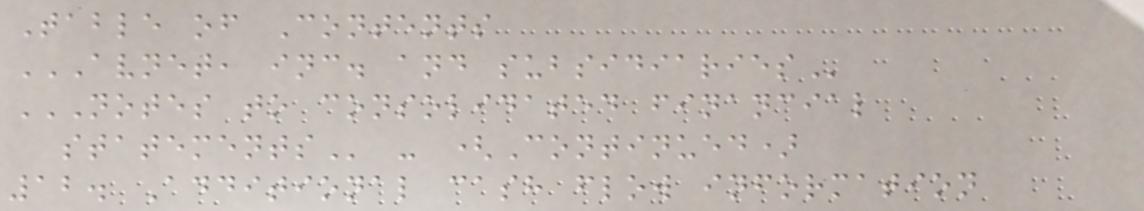Table of Contents
AVNET, INC. AND SUBSIDIARIES
NOTES TO CONSOLIDATED FINANCIAL
STATEMENTS - (Continued)
12. Additional cash flow information
